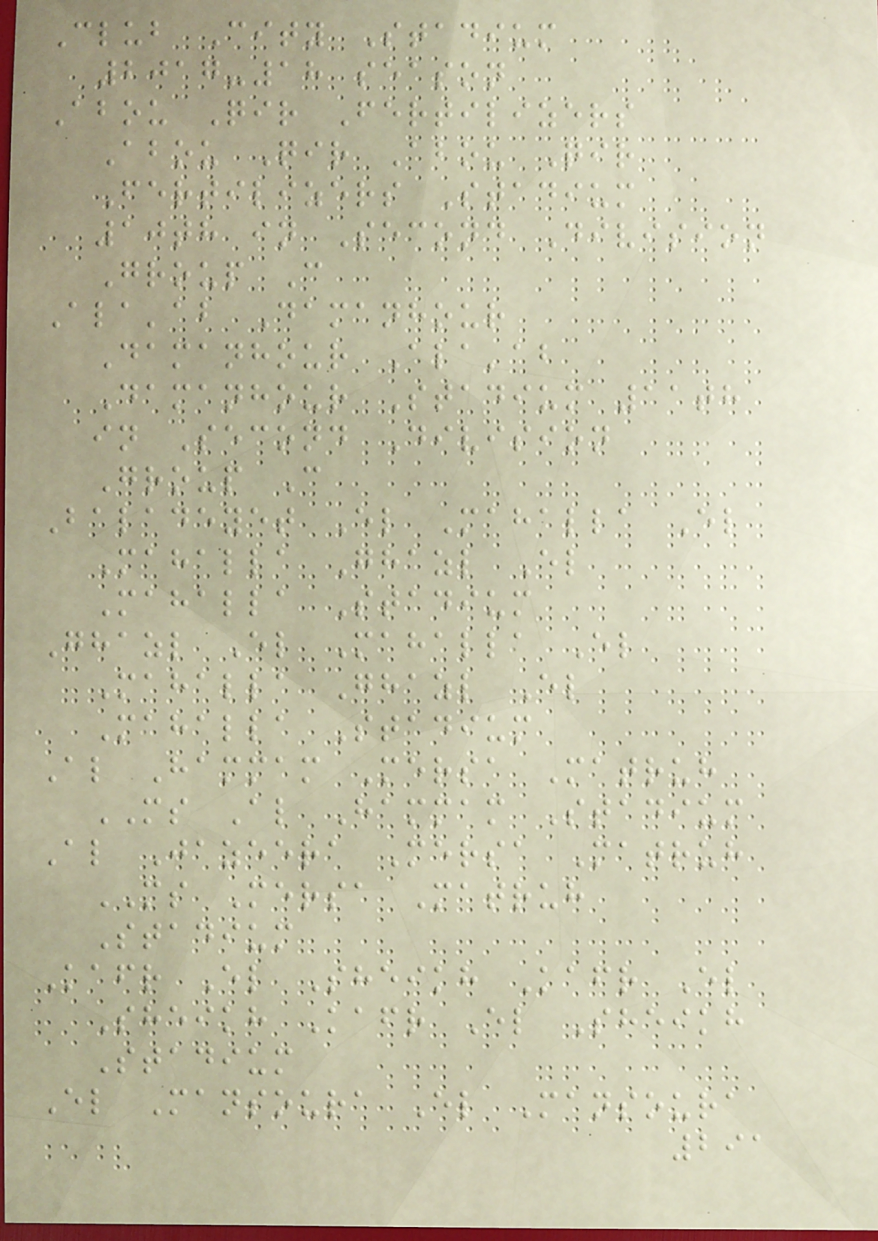Club City Stadium
2017-18 season
Abou Qir Fertilizers
Abou Qir Abou Qir
Fertilizers Stadium
10th in Second Division
Group C
Ala'ab Damanhour
Damanhour Ala'ab
Damanhour Stadium 11th
in Second Division
Group C
Baladeyet El Mahalla El
Mahalla Ghazl El
Mahalla Stadium
Ghazl El Mahalla El
Mahalla Ghazl El
Mahalla Stadium
Al Hammam Mersa Matruh
MS Al Hammam Stadium
Al Jazeera Mersa Matruh
MS Mersa Matruh
Stadium
Kafr El Sheikh Kafr El
Sheikh Kafr El Sheikh
Stadium
El Mansoura El Mansoura
291
